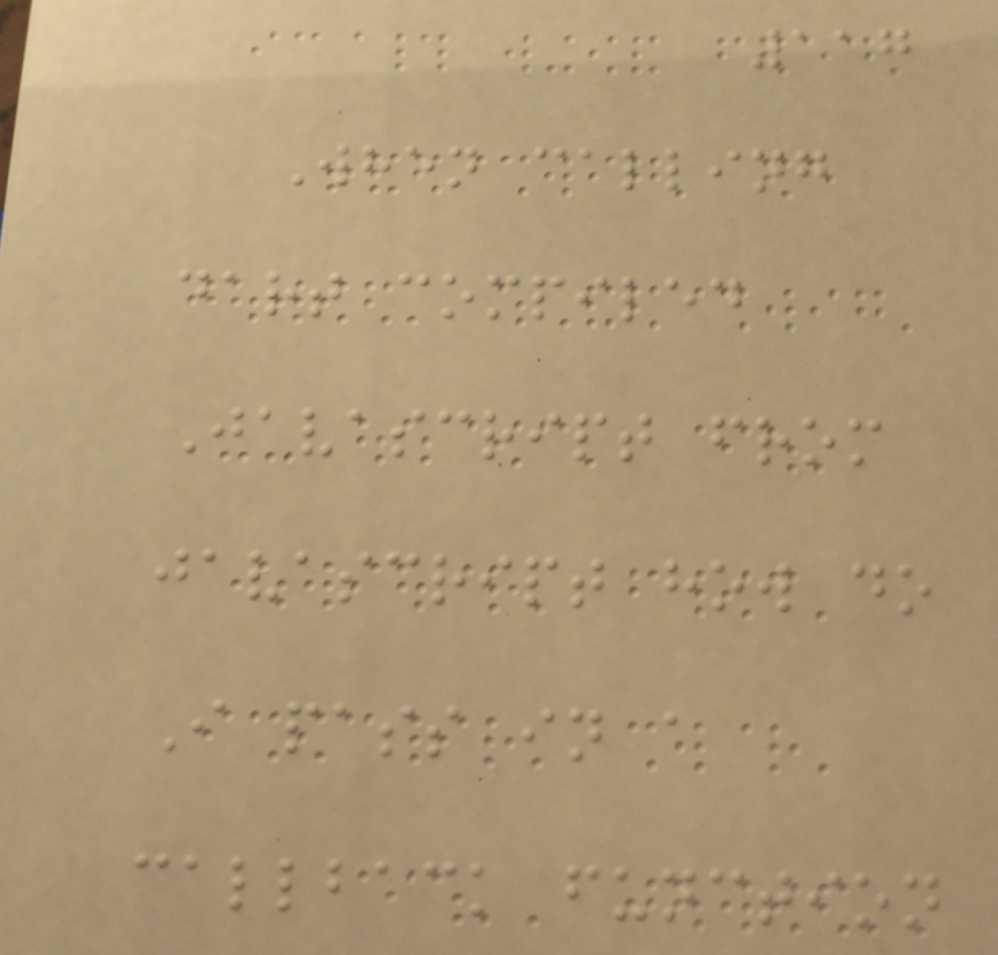117
When calling
dart compiled
Javascript from
javascript how do
I pass in a
callback function
